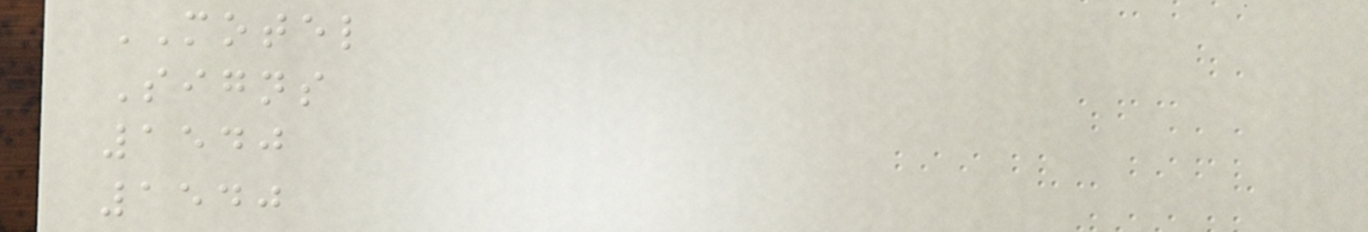MOTEL
Signs
1540
1540
